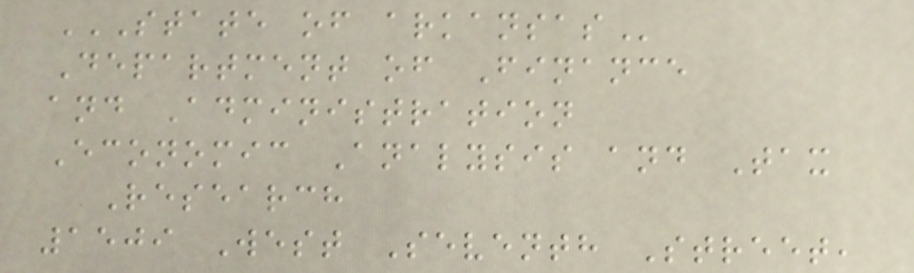STATE OF ARKANSAS
Department of Finance
and Administration
Economic Analysis and Tax
Research
1509 West Seventh Street,
